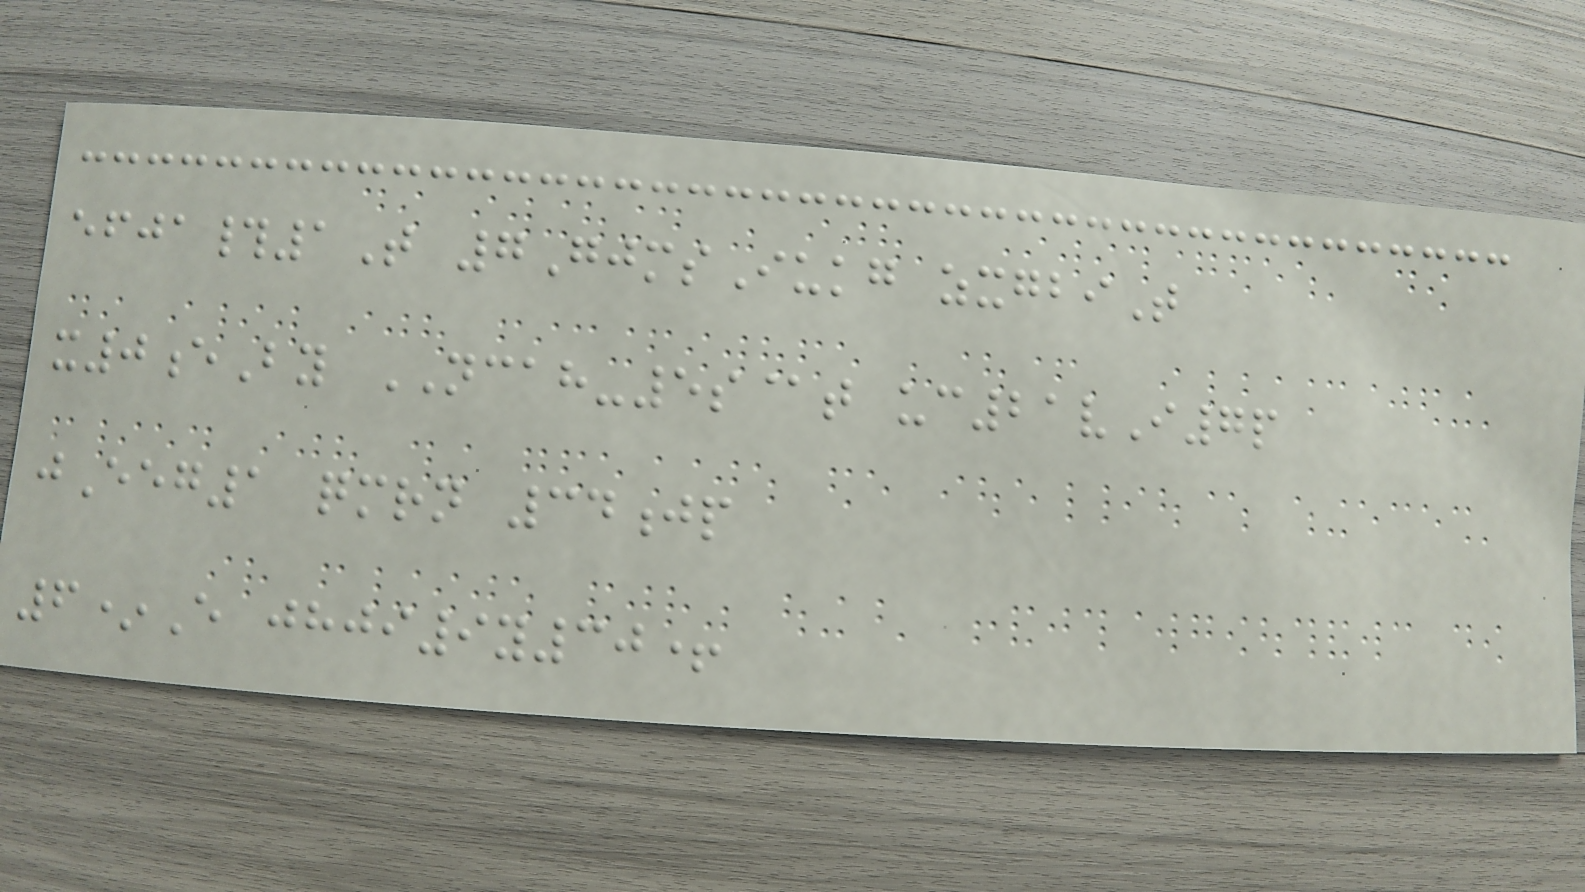efja#1T 7GjmsIukg zxgbiT
x0eBy NCAH-5s@t uc21vI7p
jEeg1 qmrn 34jp
6*E jhji9y30+
